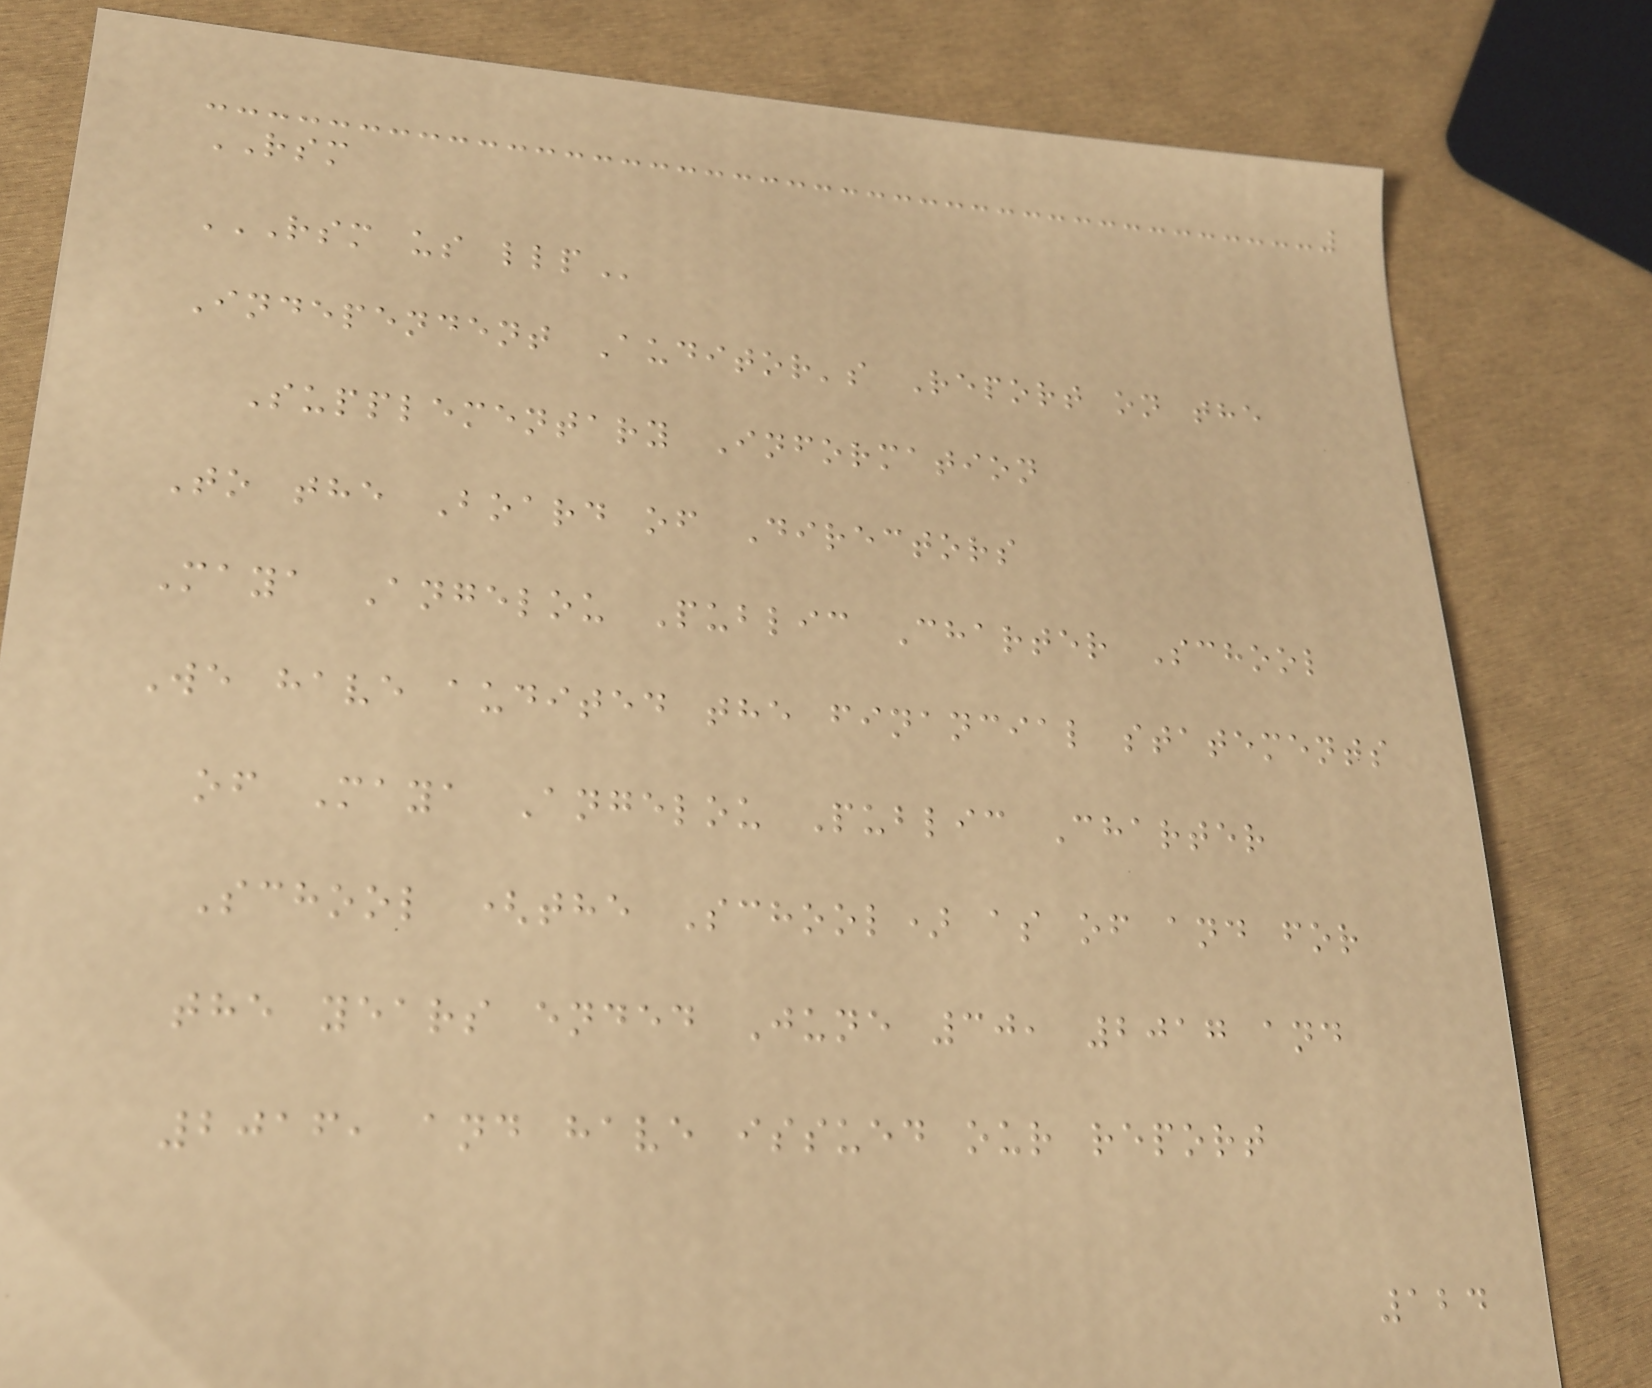RSM
RSM US LLP
Independent Auditor's Report on the
Supplementary Information
To the Board of Directors
Maya Angelou Public Charter School
We have audited the financial statements
of Maya Angelou Public Charter
School (the School) as of and for
the years ended June 30, 2017 and
2016, and have issued our report
124
